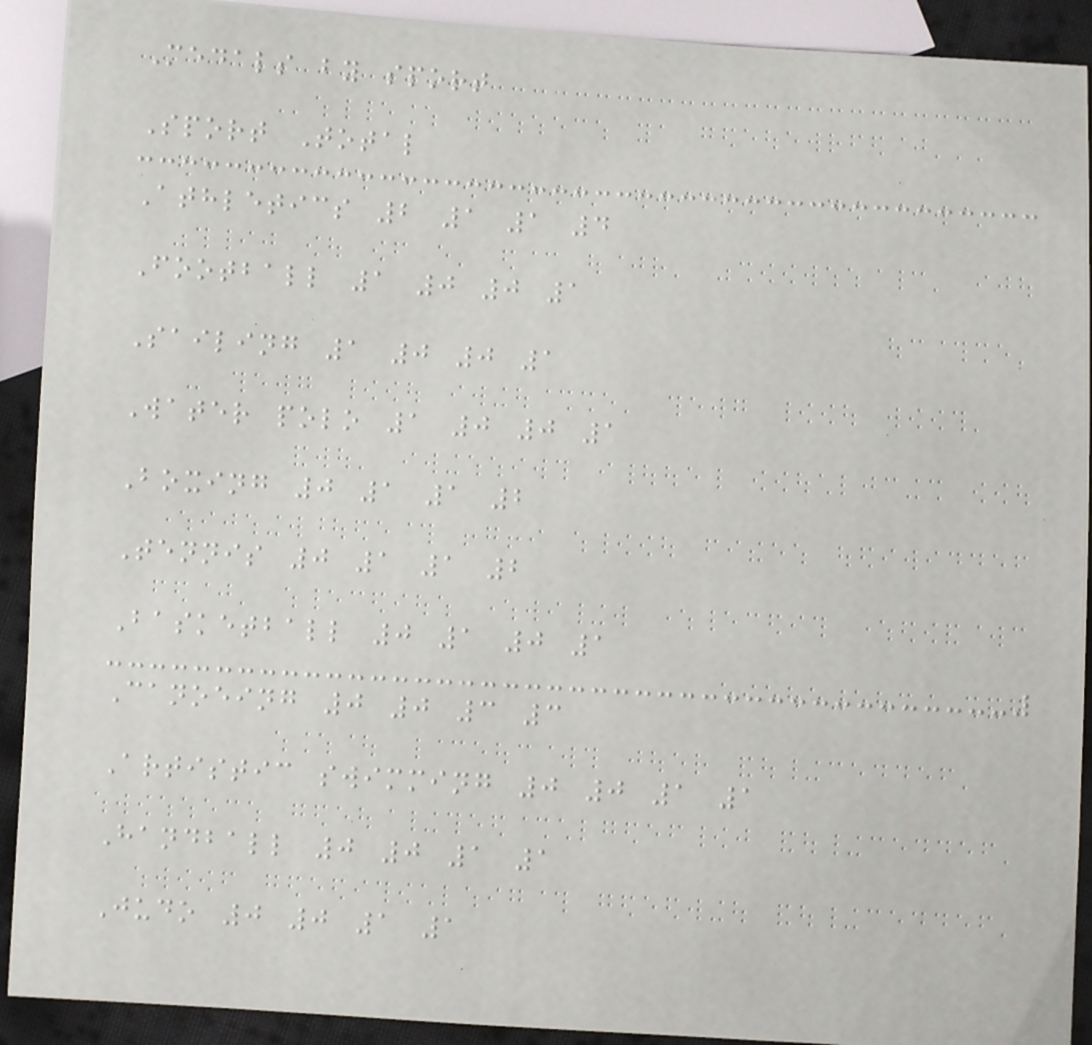Medals by sport
Sport Total
Athletics 2 1 1 4
Football 1 0 0 1
Sailing 1 0 0 1
Water polo 1 0 0 1
Boxing 0 1 1 2
Tennis 0 1 1 2
Basketball 0 1 0 1
Canoeing 0 0 3 3
Artistic swimming 0 0 1 1
Handball 0 0 1 1
Judo 0 0 1 1
